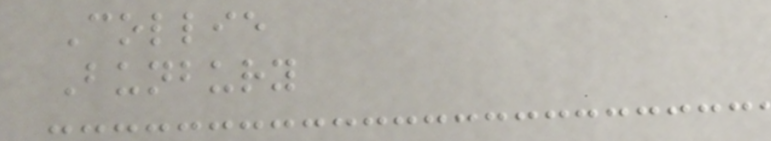Collie
Bunbury
